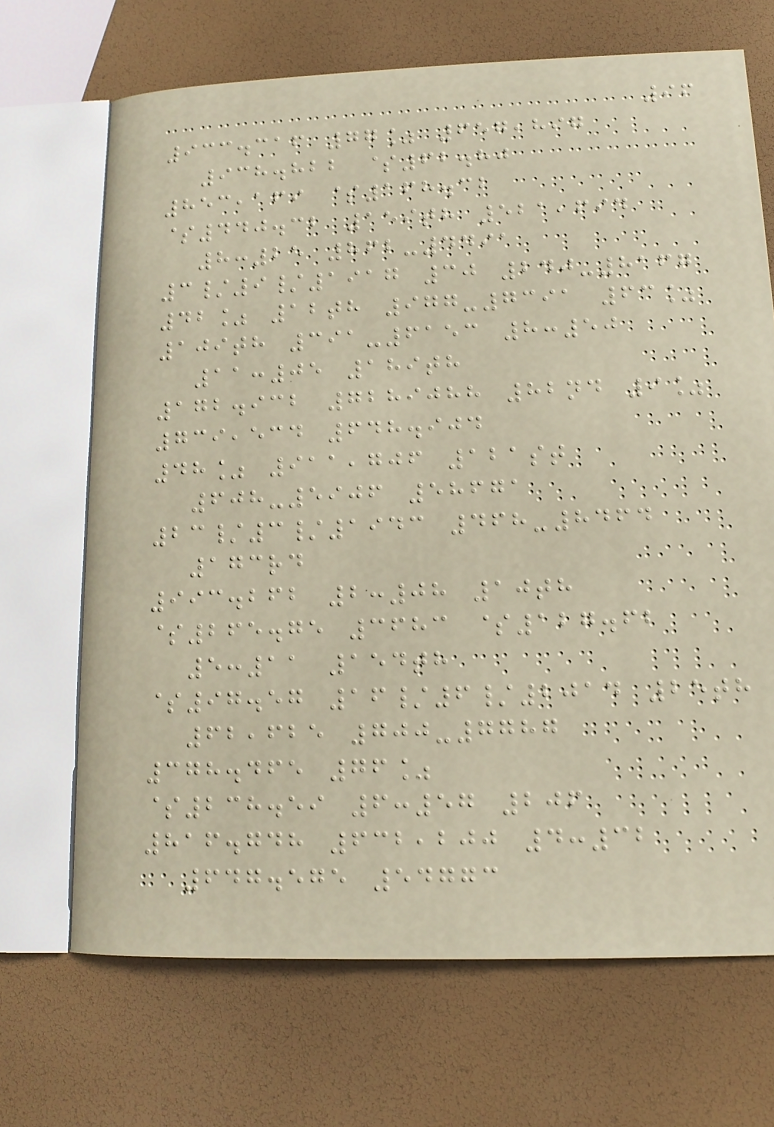96
933.316 77% 657,897
938.822 $62.80
853,169 $168.32
$440.32 159th 521,694
8:25 862-4491
3/9/1917 30 240-8167
42% 12th 977-7391 63%
109th 391-6153 8:50
11:05 189th
172.932 7289088 82nd 9%
739,534 648.904
48% 911,706 121st
608-5906 58671
23/3/1943 468-8464
173rd
993.262 2:08 10th
$265.75 3683 $127.62
5:11 154th
$97.57 16/6/2014 25th
62,625 700-7787
378.465 76%
$238.59 6:57 206
816.748 632,200 4:32
647.575 54773
